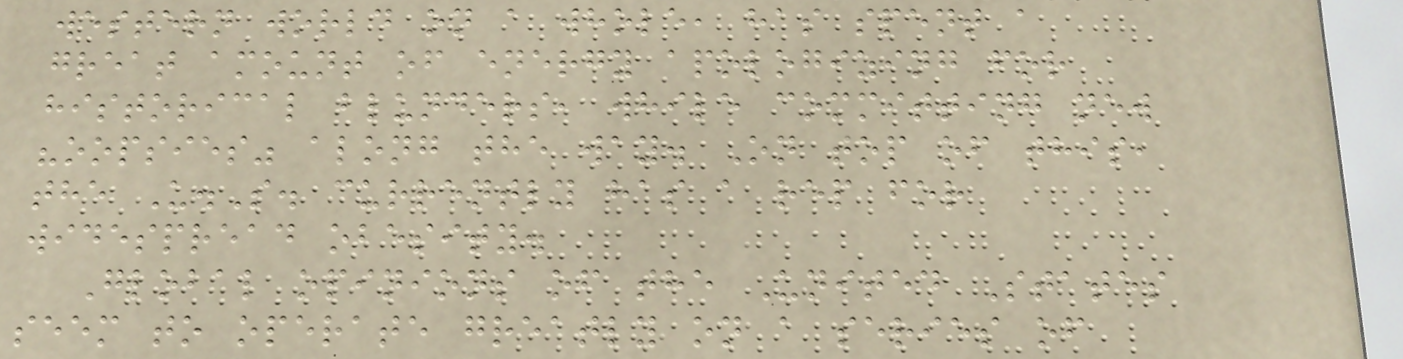western world on a whole, has spent a
great amount of energy apologizing for
historical blunders, while committing new
"oopsies" along the way. On top of this,
the U.S. currently has a rep for
widespread obesity.
Global opinions of the United States
seem to operate greatly on a series of
